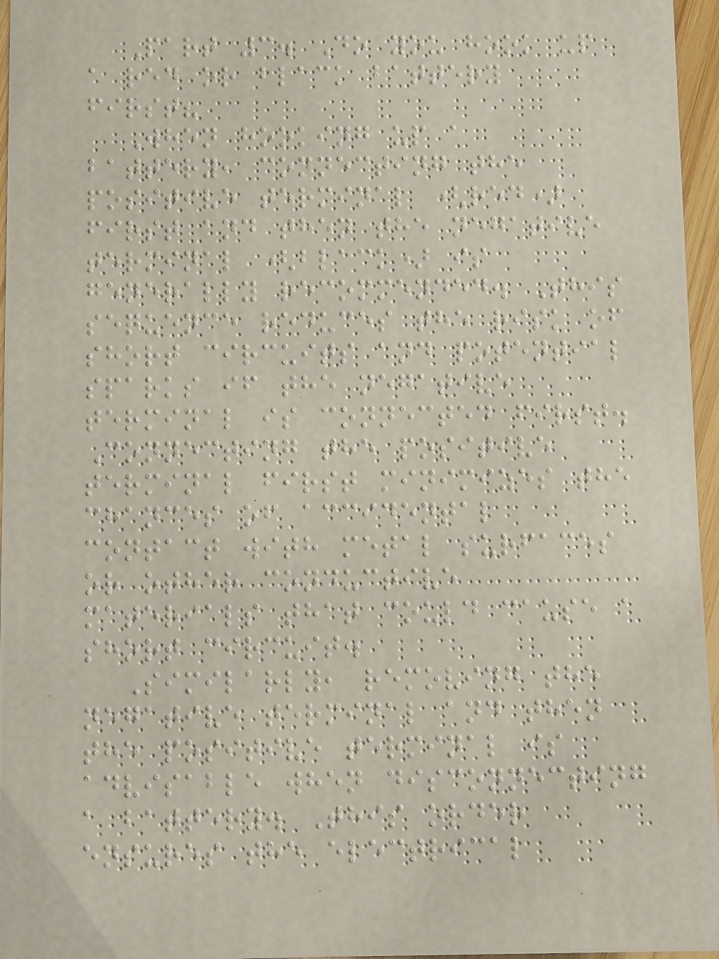Part 3. Do you hook up
a red or black battery
first?
When hooking up a
battery, connecting the
positive terminal (red)
first and then the negative
terminal (black) is
generally recommended. This
sequence reduces the risk of
short circuits and potential
sparks if the negative
terminal is connected first.
Connecting the positive
terminal first minimizes the
chances of accidental
contact with metal surfaces
or other conductive
materials that could cause a
short circuit.
Similarly, removing the
negative terminal and then
the positive terminal is
advisable when disconnecting
a battery. This order
ensures the electrical
